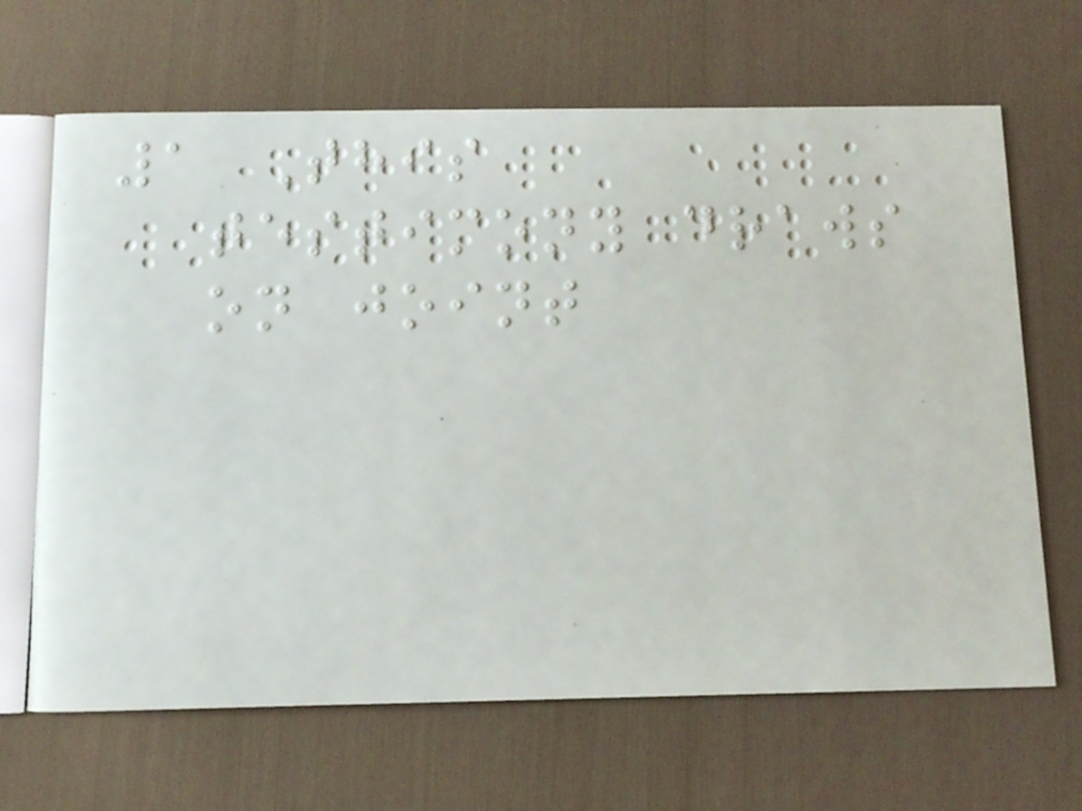1 This
testimony draws
on joint
